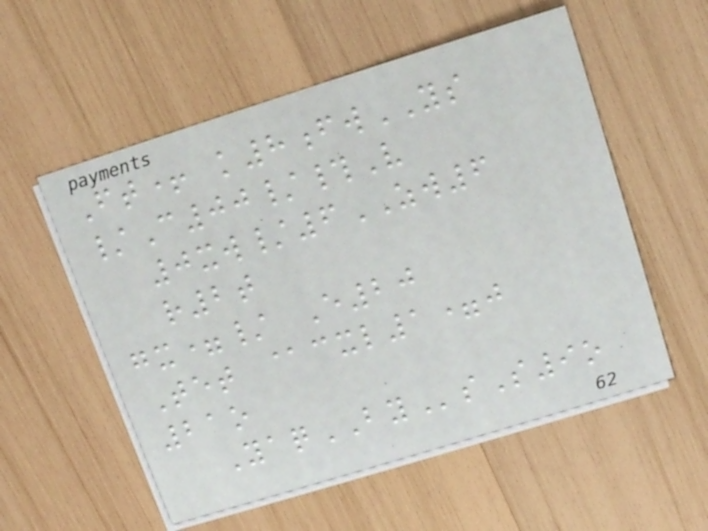Ft+ k8fwYS
/C00/#V
0xw/6ZW6
r2t
gx=/ E20
Tet @cxl1=j
21o
YaqBYsS9o
